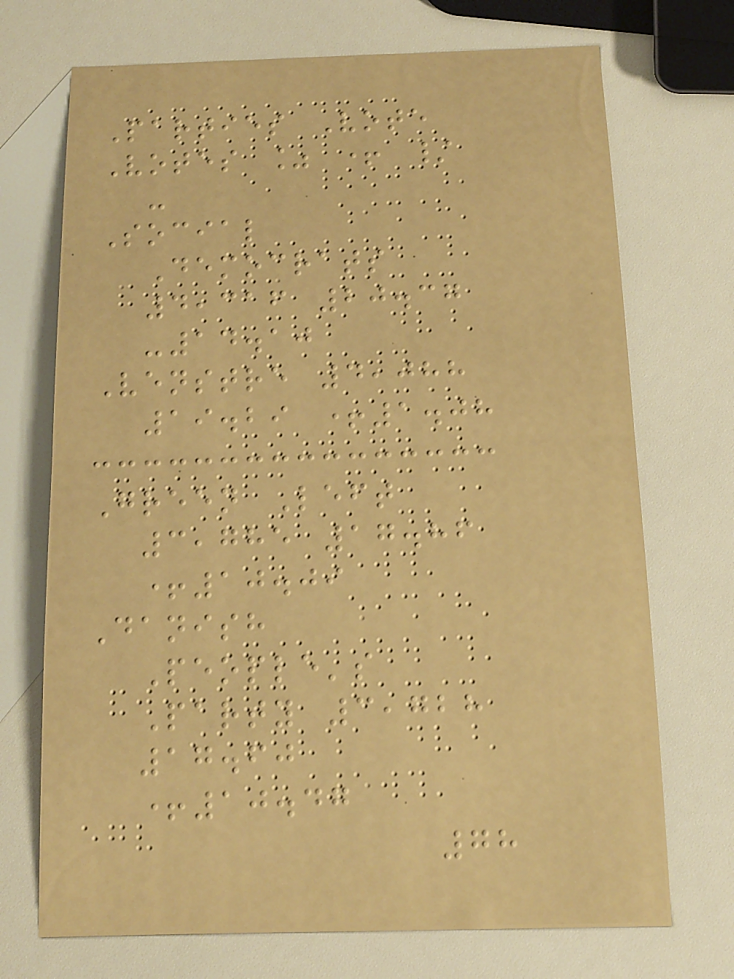Parties Vote
Votes % + /
-
Social
Democrats
4,316 20.37
-14.10
Venstre 4,088
19.29 +1.08
Green Left
3,785 17.86
+10.09
Danish
People's
Party 3,728
17.60
+10.47
78
